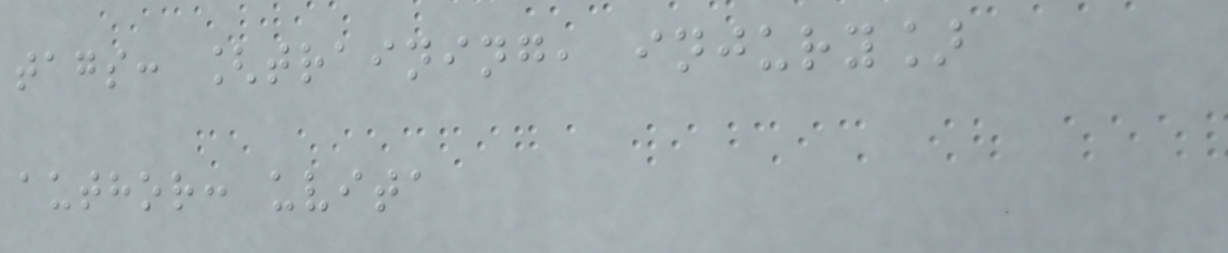tags: [training, injury]
author: uvita
